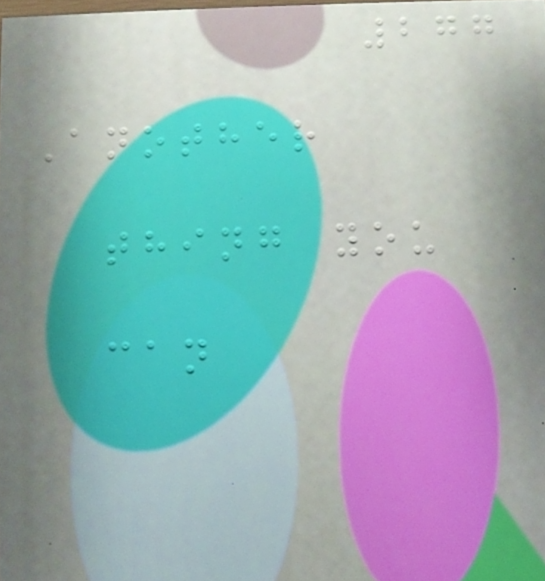277
Another
thing you
can
